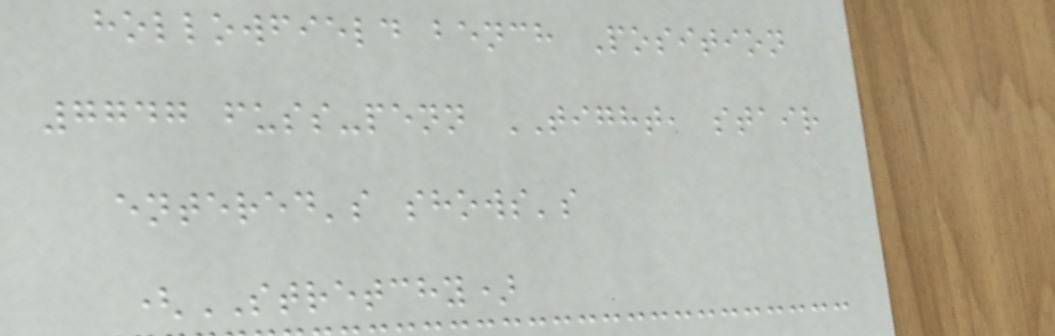hollowfield bench Position
7747 fuss-penn TIGHT, stair
entered's shows's
(STRETCHY)
